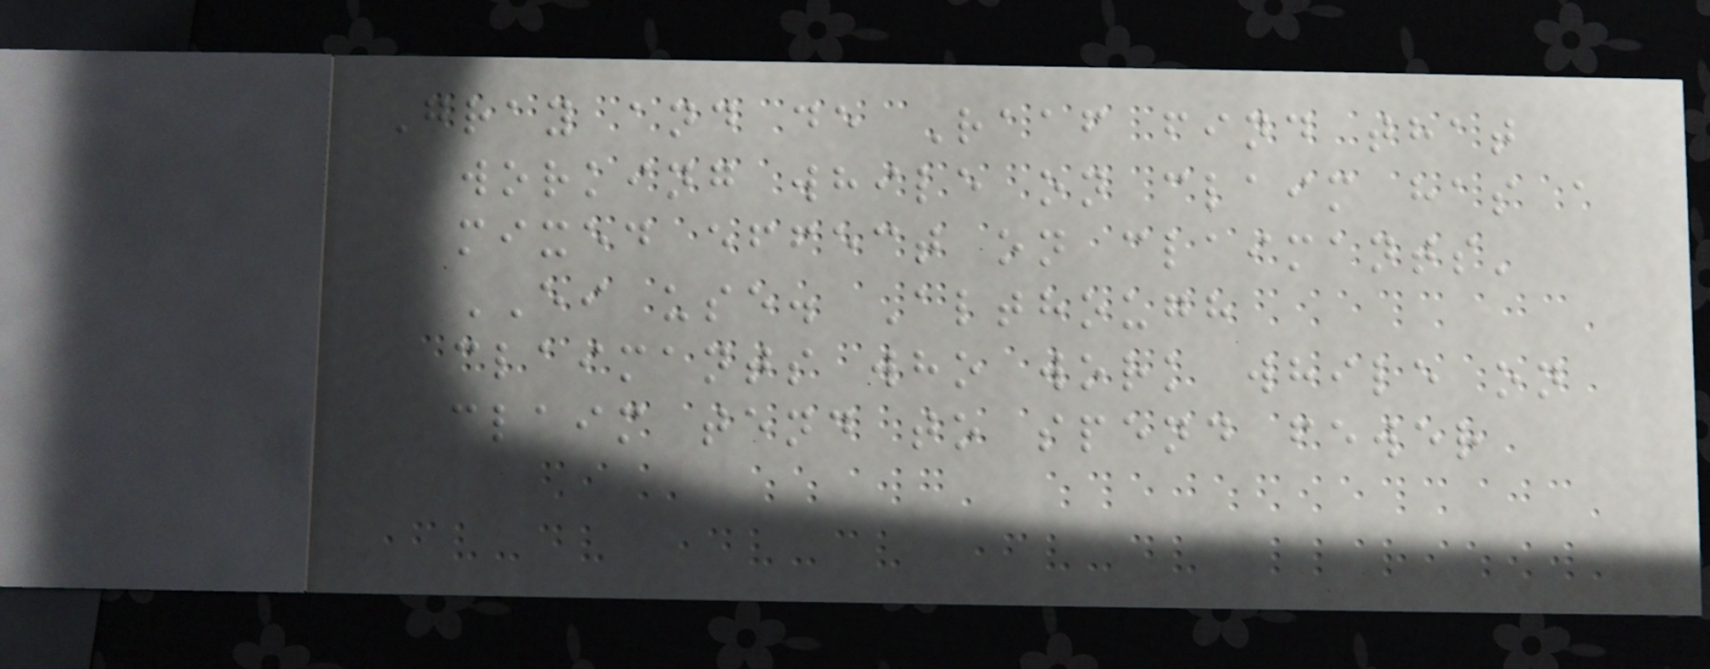Gray and de Raaf find that
working while on claim has a
mixed effect on claimants'
EI use. Although
claimants who work while on
claim tend to spend fewer
